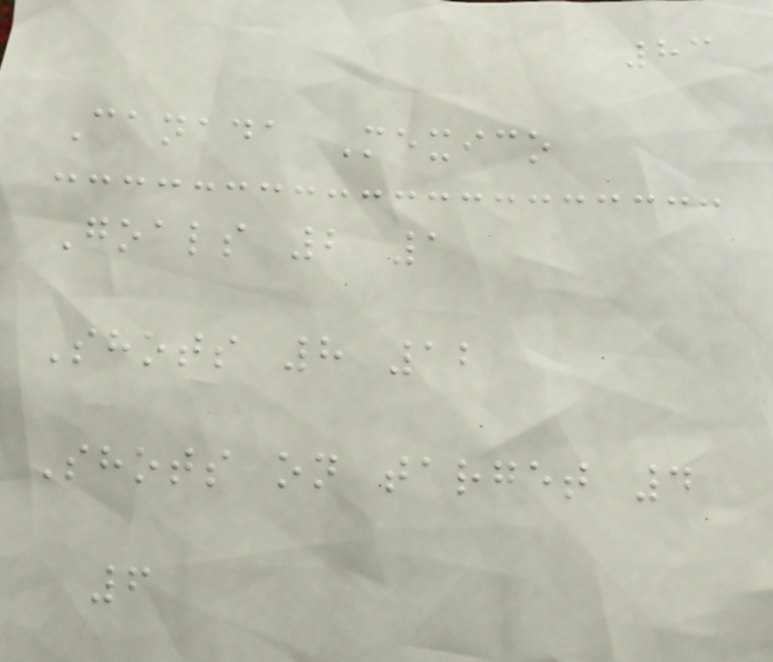83
Canada Mexico
Goals 2 1
Shots 8 12
Shots on target 4
6
